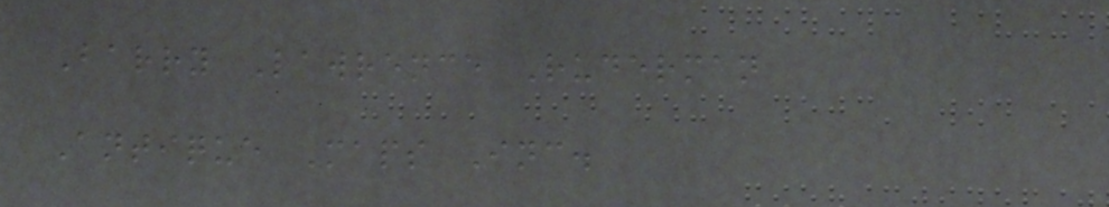Barry Lawrence Ruderman
Antique Maps Inc.
